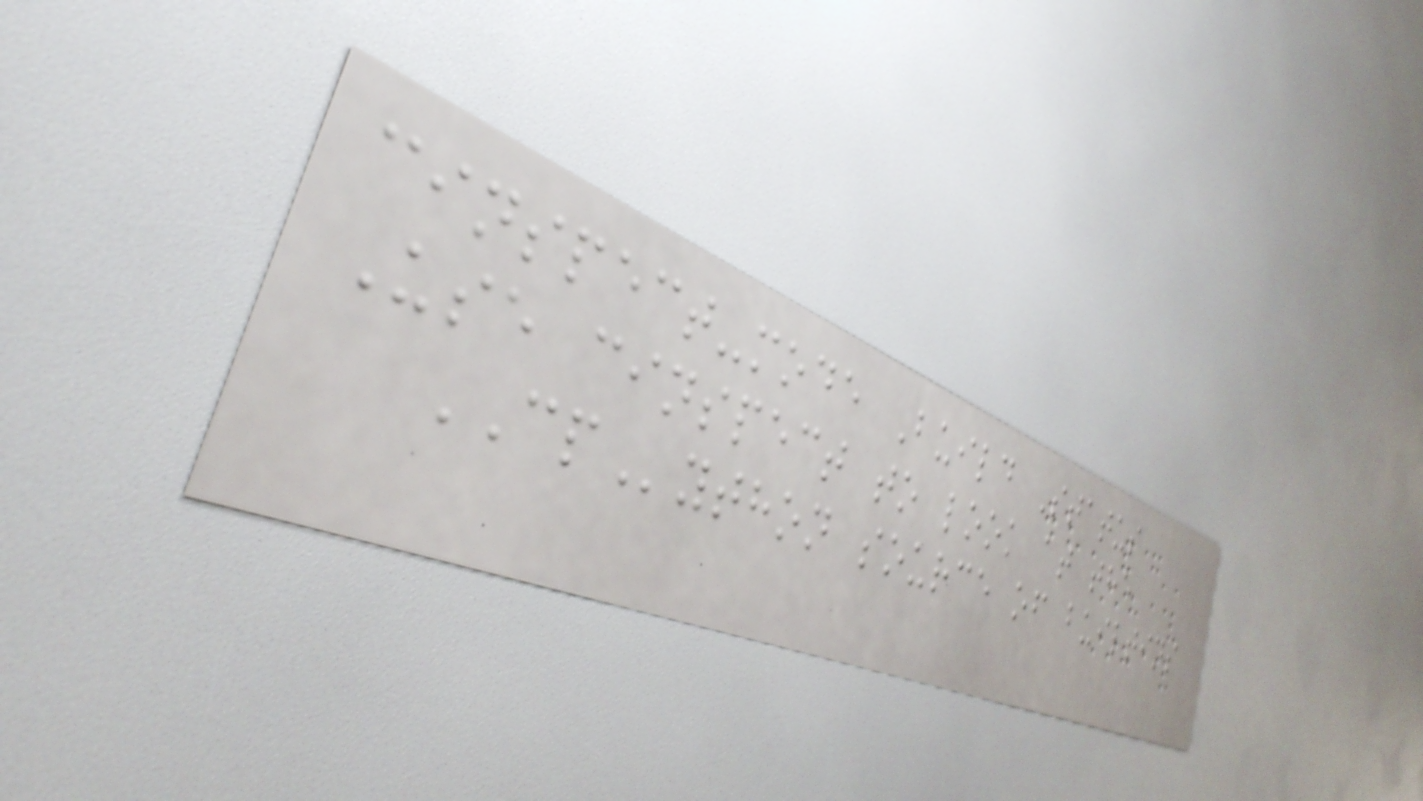cinspect-mode Build Status
Use cinspect to look at the
CPython source of builtins
